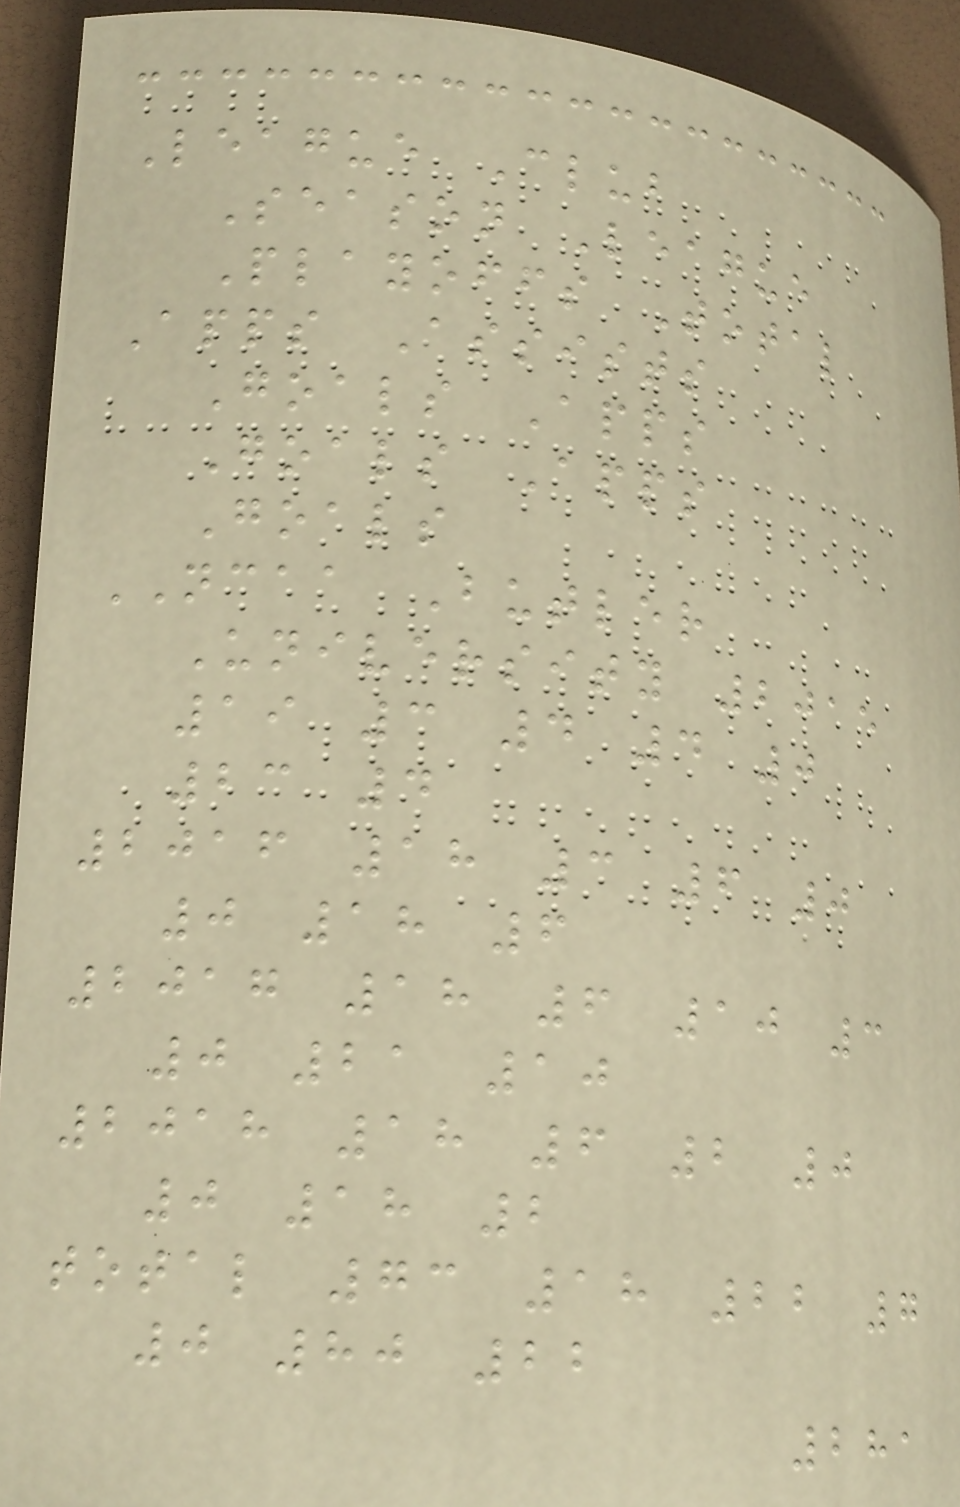League Club
Season League
Playoffs Total
Apps Assists
Goals Apps
Goals Apps
Goals
NCAA Butler
University 2015
19 3 4 4 0
23 4
2016 18 3 6 0
0 18 6
2017 18 6 10 3
0 21 10
2018 18 6 2 0
0 18 2
total 73 18 22 7
0 80 22
281
